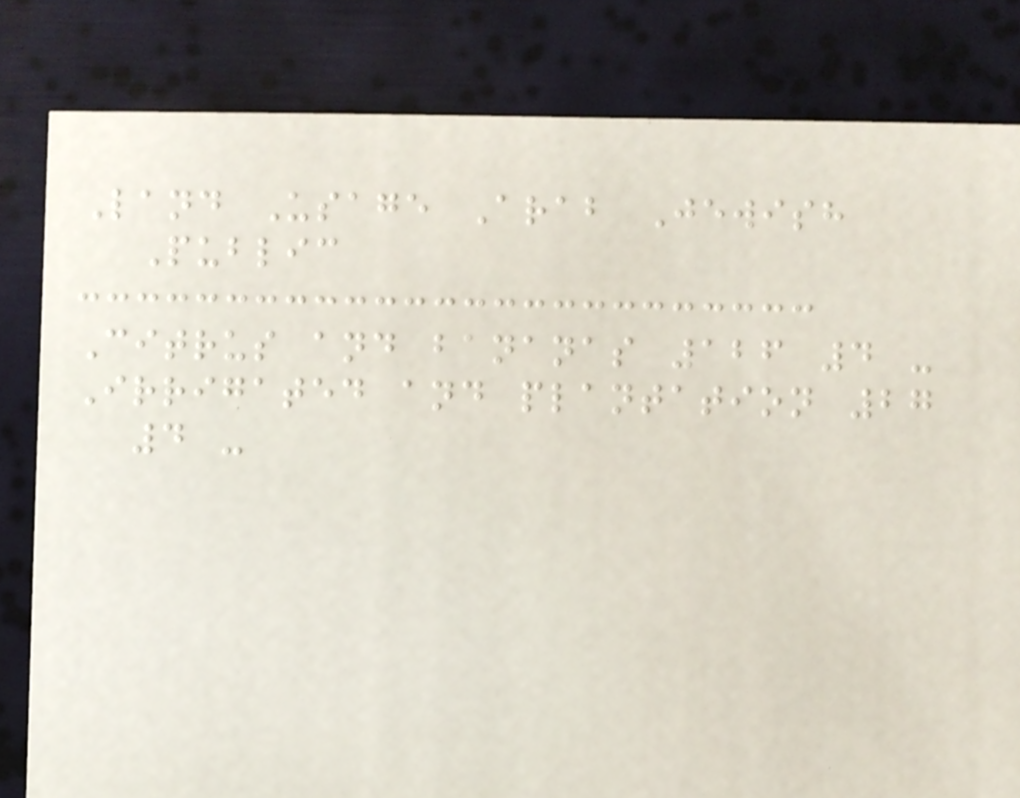Land Usage Arab Jewish
Public
Citrus and bananas 126 4 -
Irrigated and plantation 27
4 -
